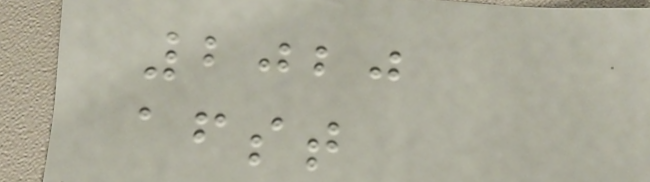2020
afst
